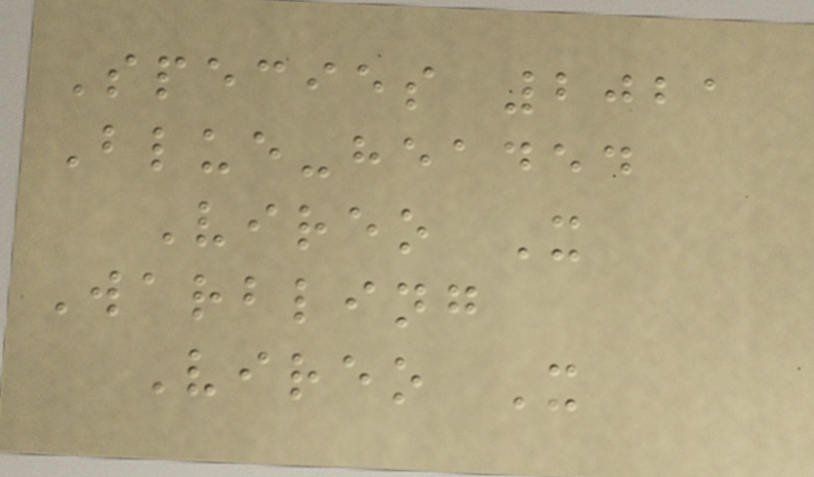Species 2021
Blue-headed
Vireo X
Warbling
Vireo X
